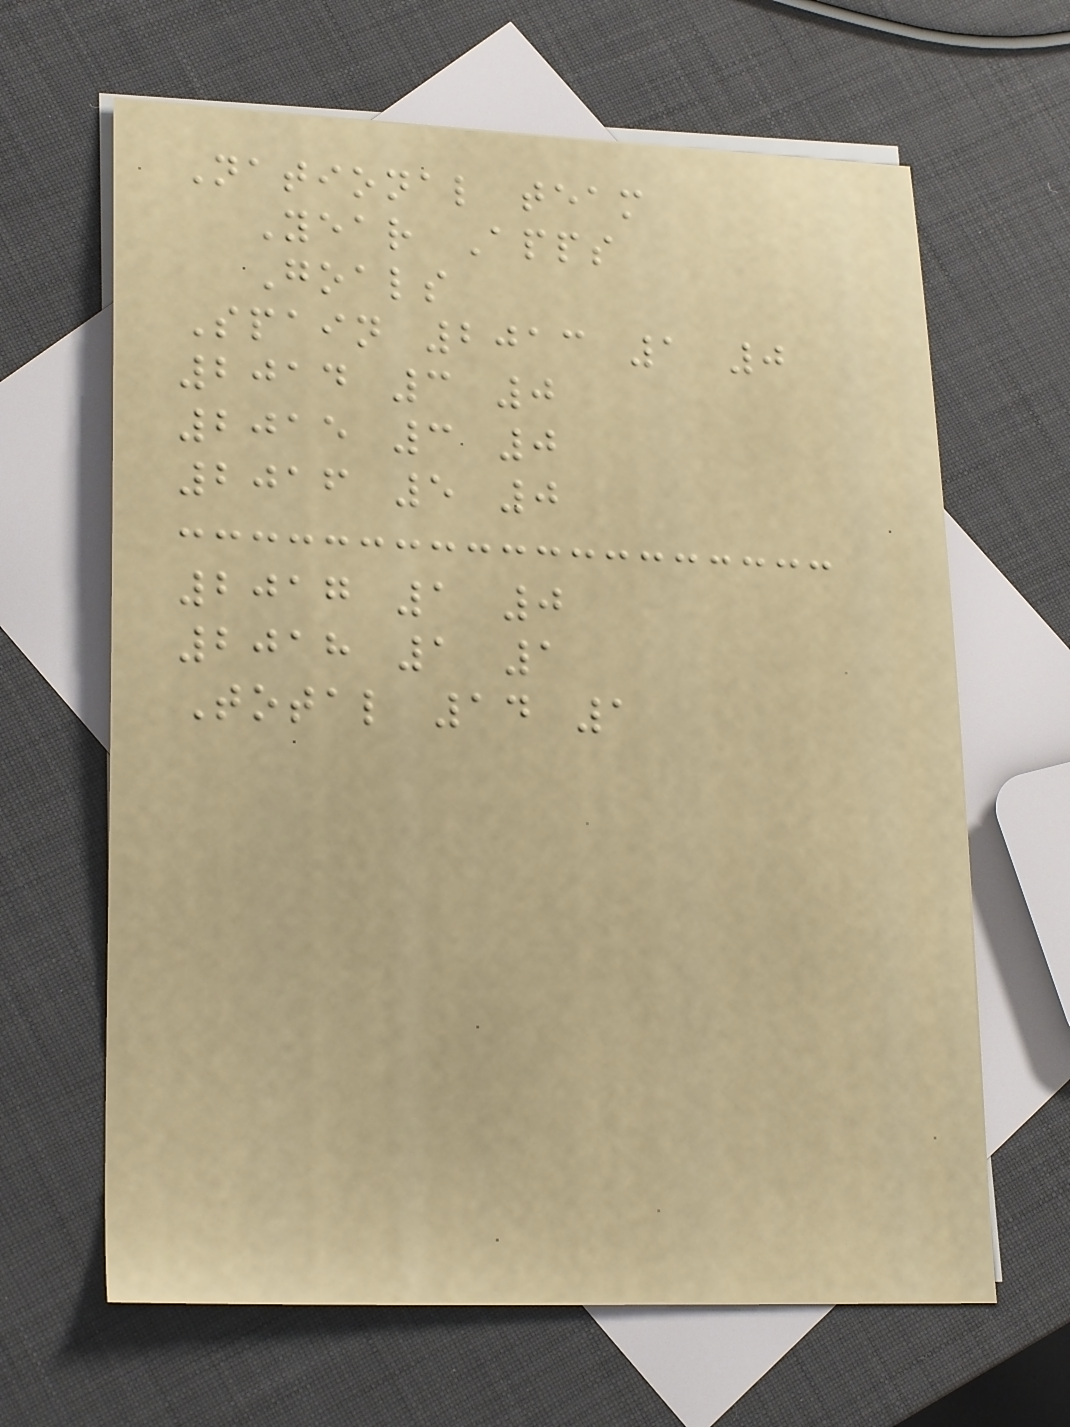National team
Year Apps
Goals
Spain 2013 1 0
2014 3 0
2015 3 0
2016 5 0
2017 1 0
2018 1 1
Total 14 1
